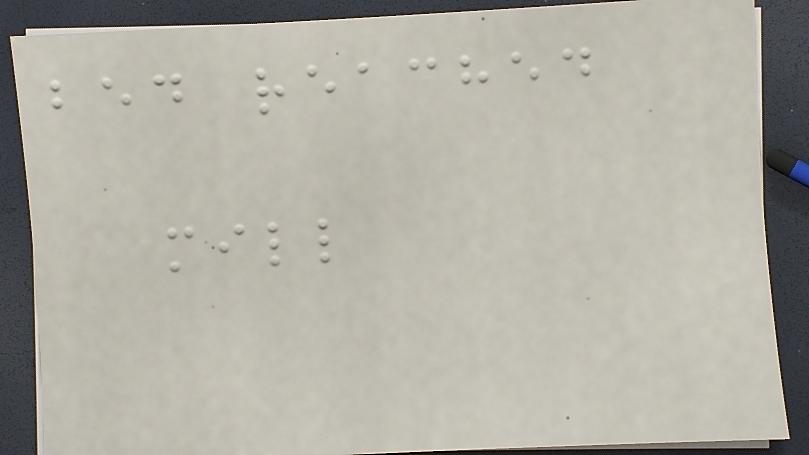bed reached
mill
